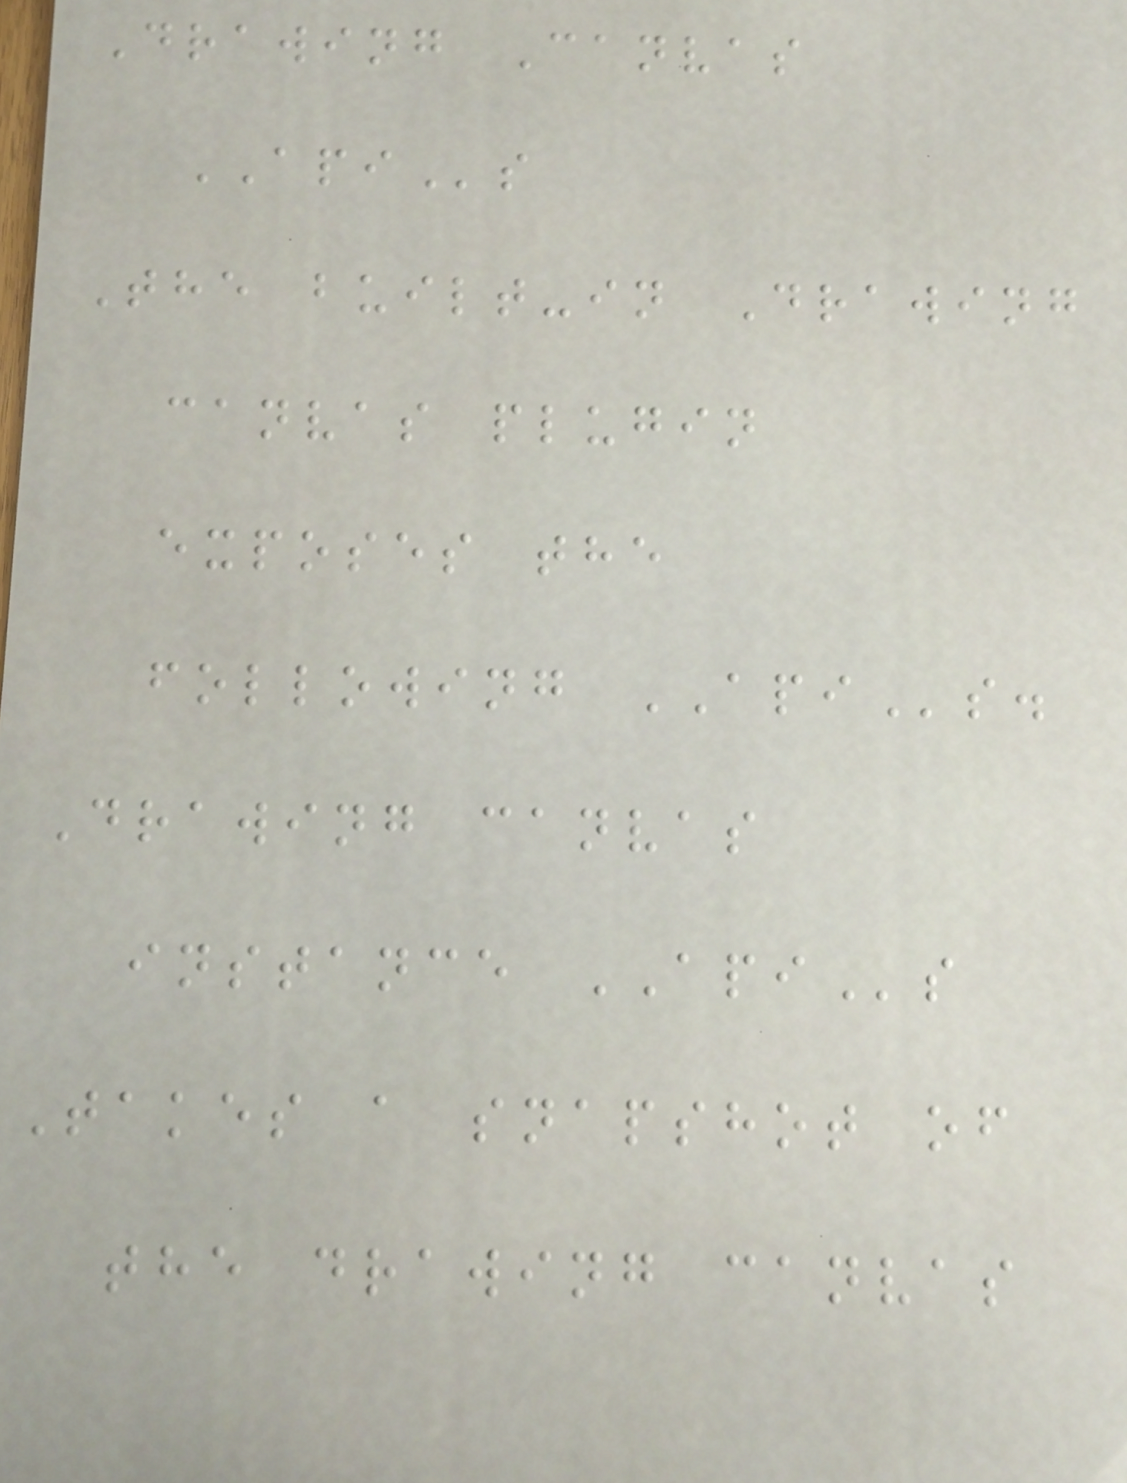Drawing Canvas
APIs
The built-in Drawing
canvas plugin
exposes the
following APIs.
Drawing canvas
instance APIs
Takes a snapshot of
the drawing canvas
